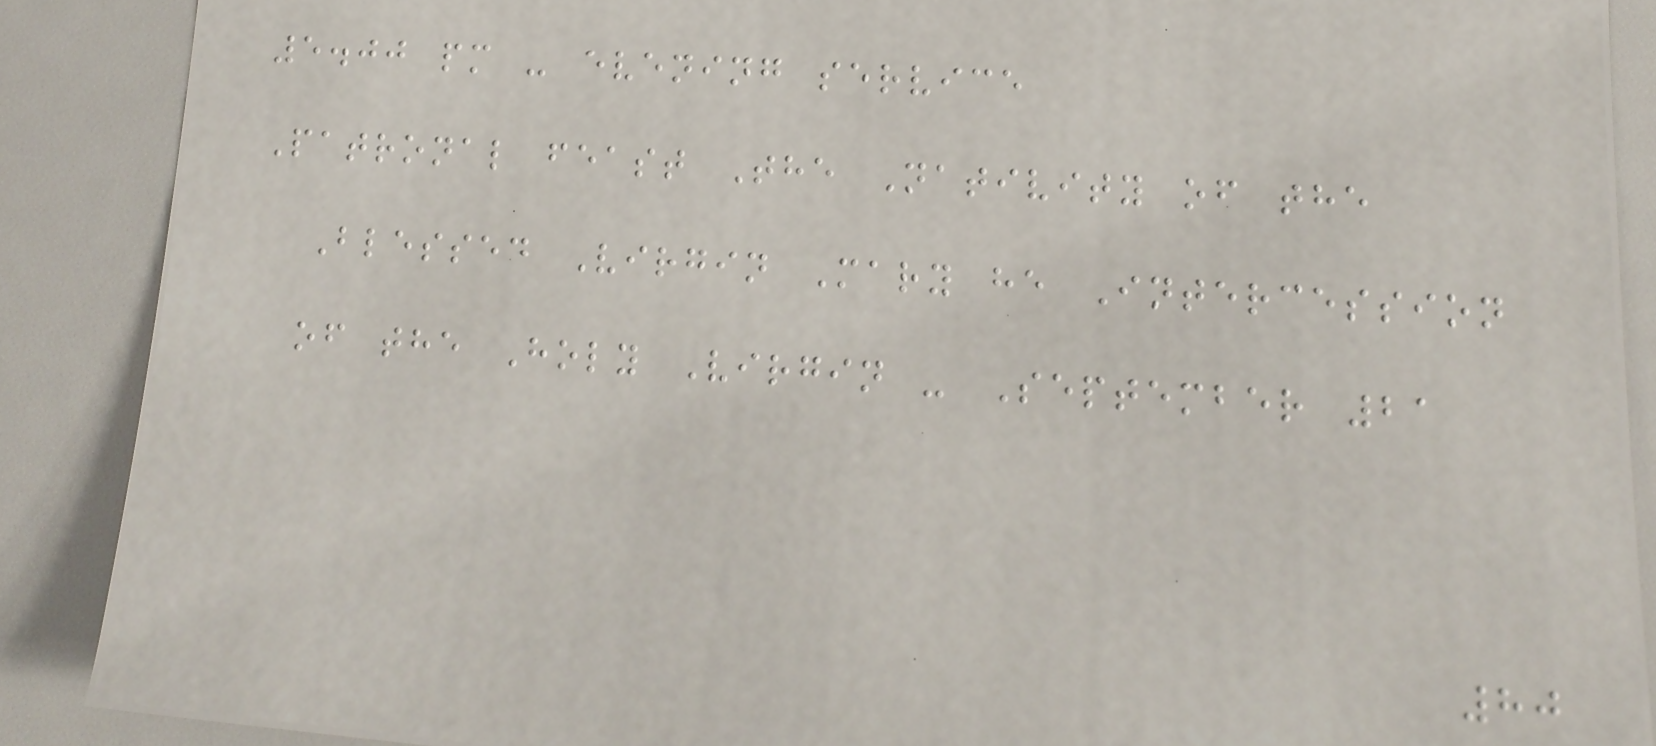5.00 pm - evening service
Patronal feast The Nativity of the
Blessed Virgin Mary he Intercession
of the Holy Virgin - September 21
80
